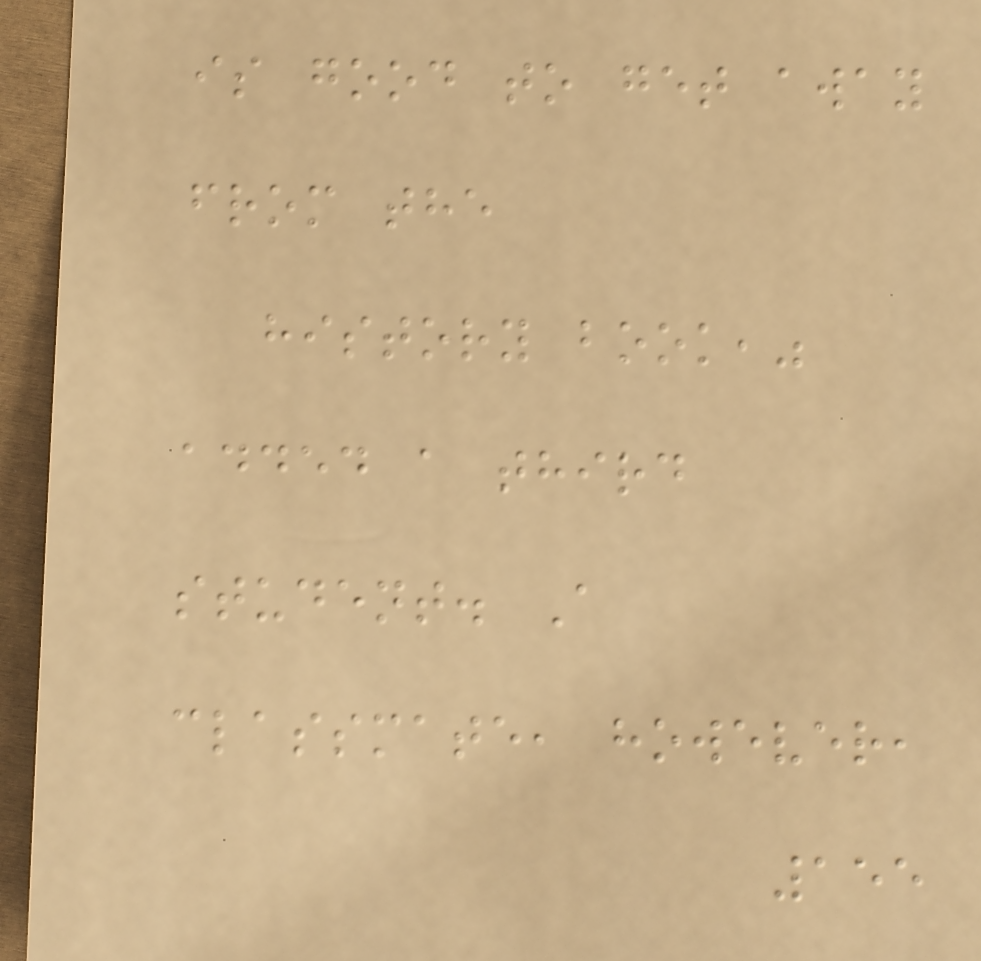is good to get away
from the
history book,"
added a third
student. A
classmate, however,
155
